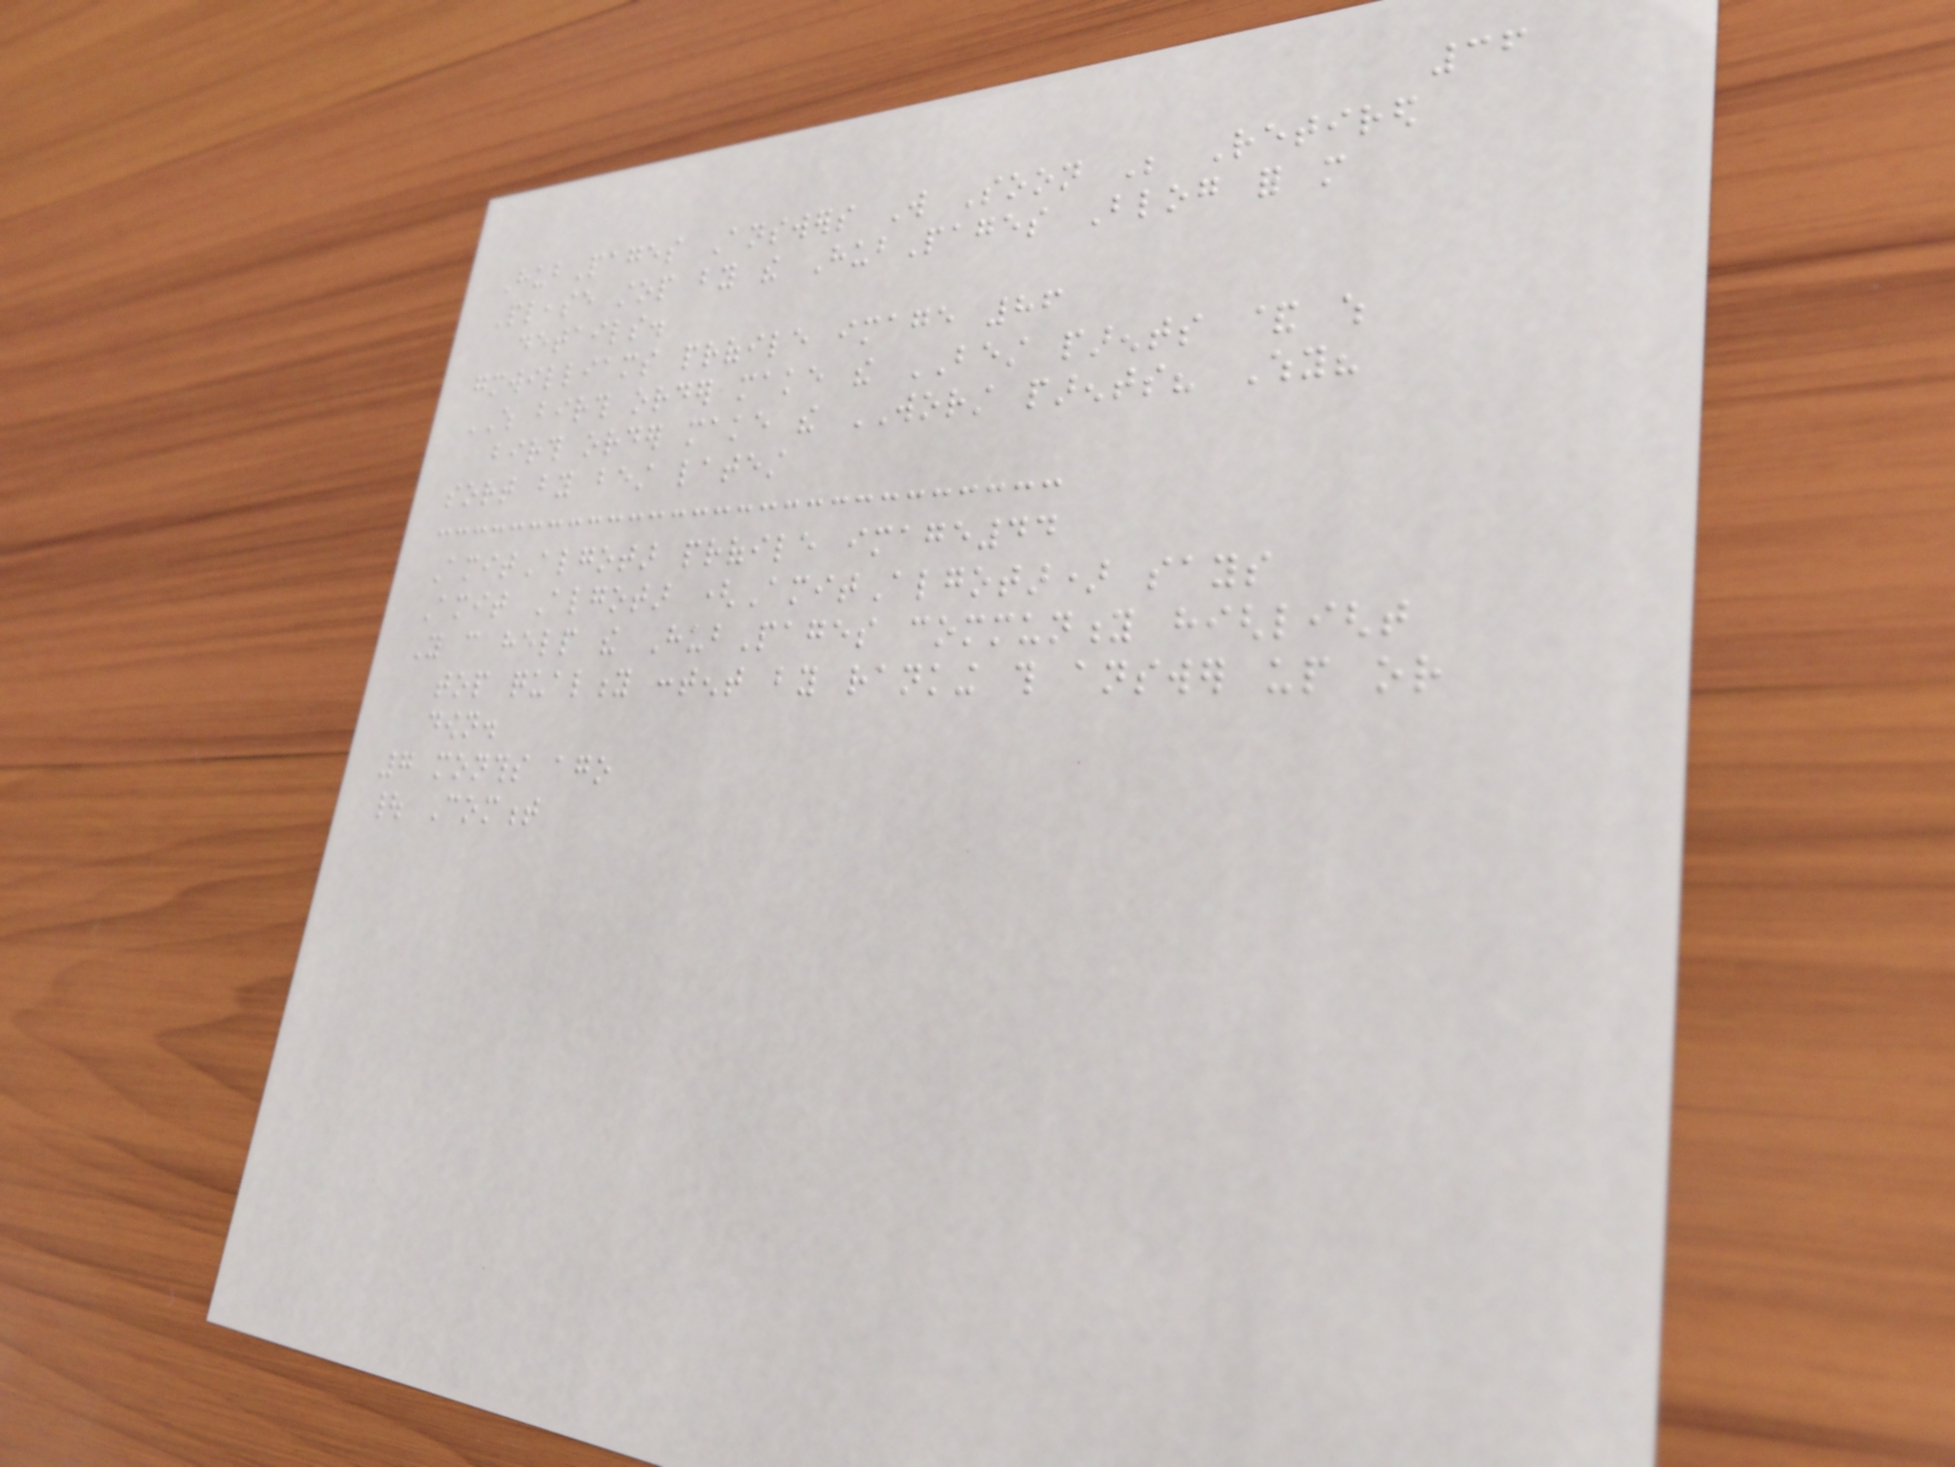36
HubPages Answers Will Soon Be Retired
Please stop by the HubPages Blog for more
details.
gmwilliams profile image 86
WHICH birth order make the BEST parents & which
birth order make the WORST parents? Why?
sort by best latest
AmitAlgotar profile image44
Amit Algotar (AmitAlgotar) says
You can help the HubPages community highlight
top quality content by ranking this answer up or
down.
7 months ago
| Comment
